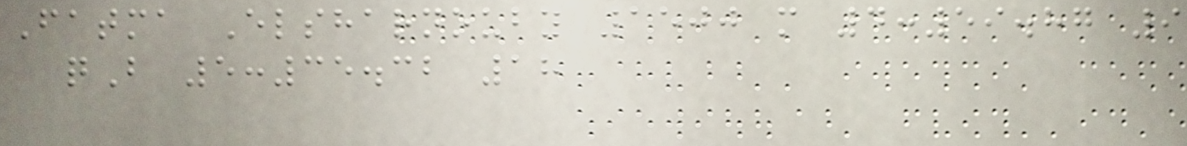Fatma Elsharnouby 1500 m 4:59.87 9
qB 5:35.32 18
